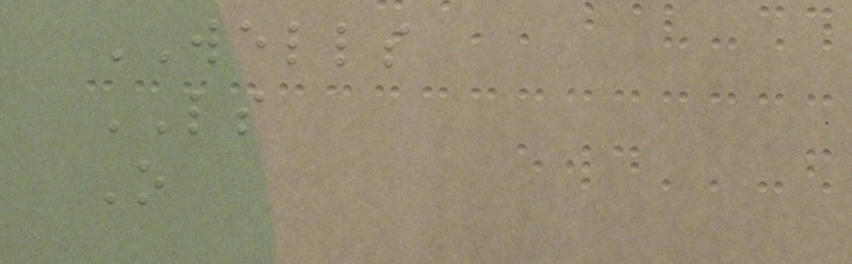WELLS
LS
O
